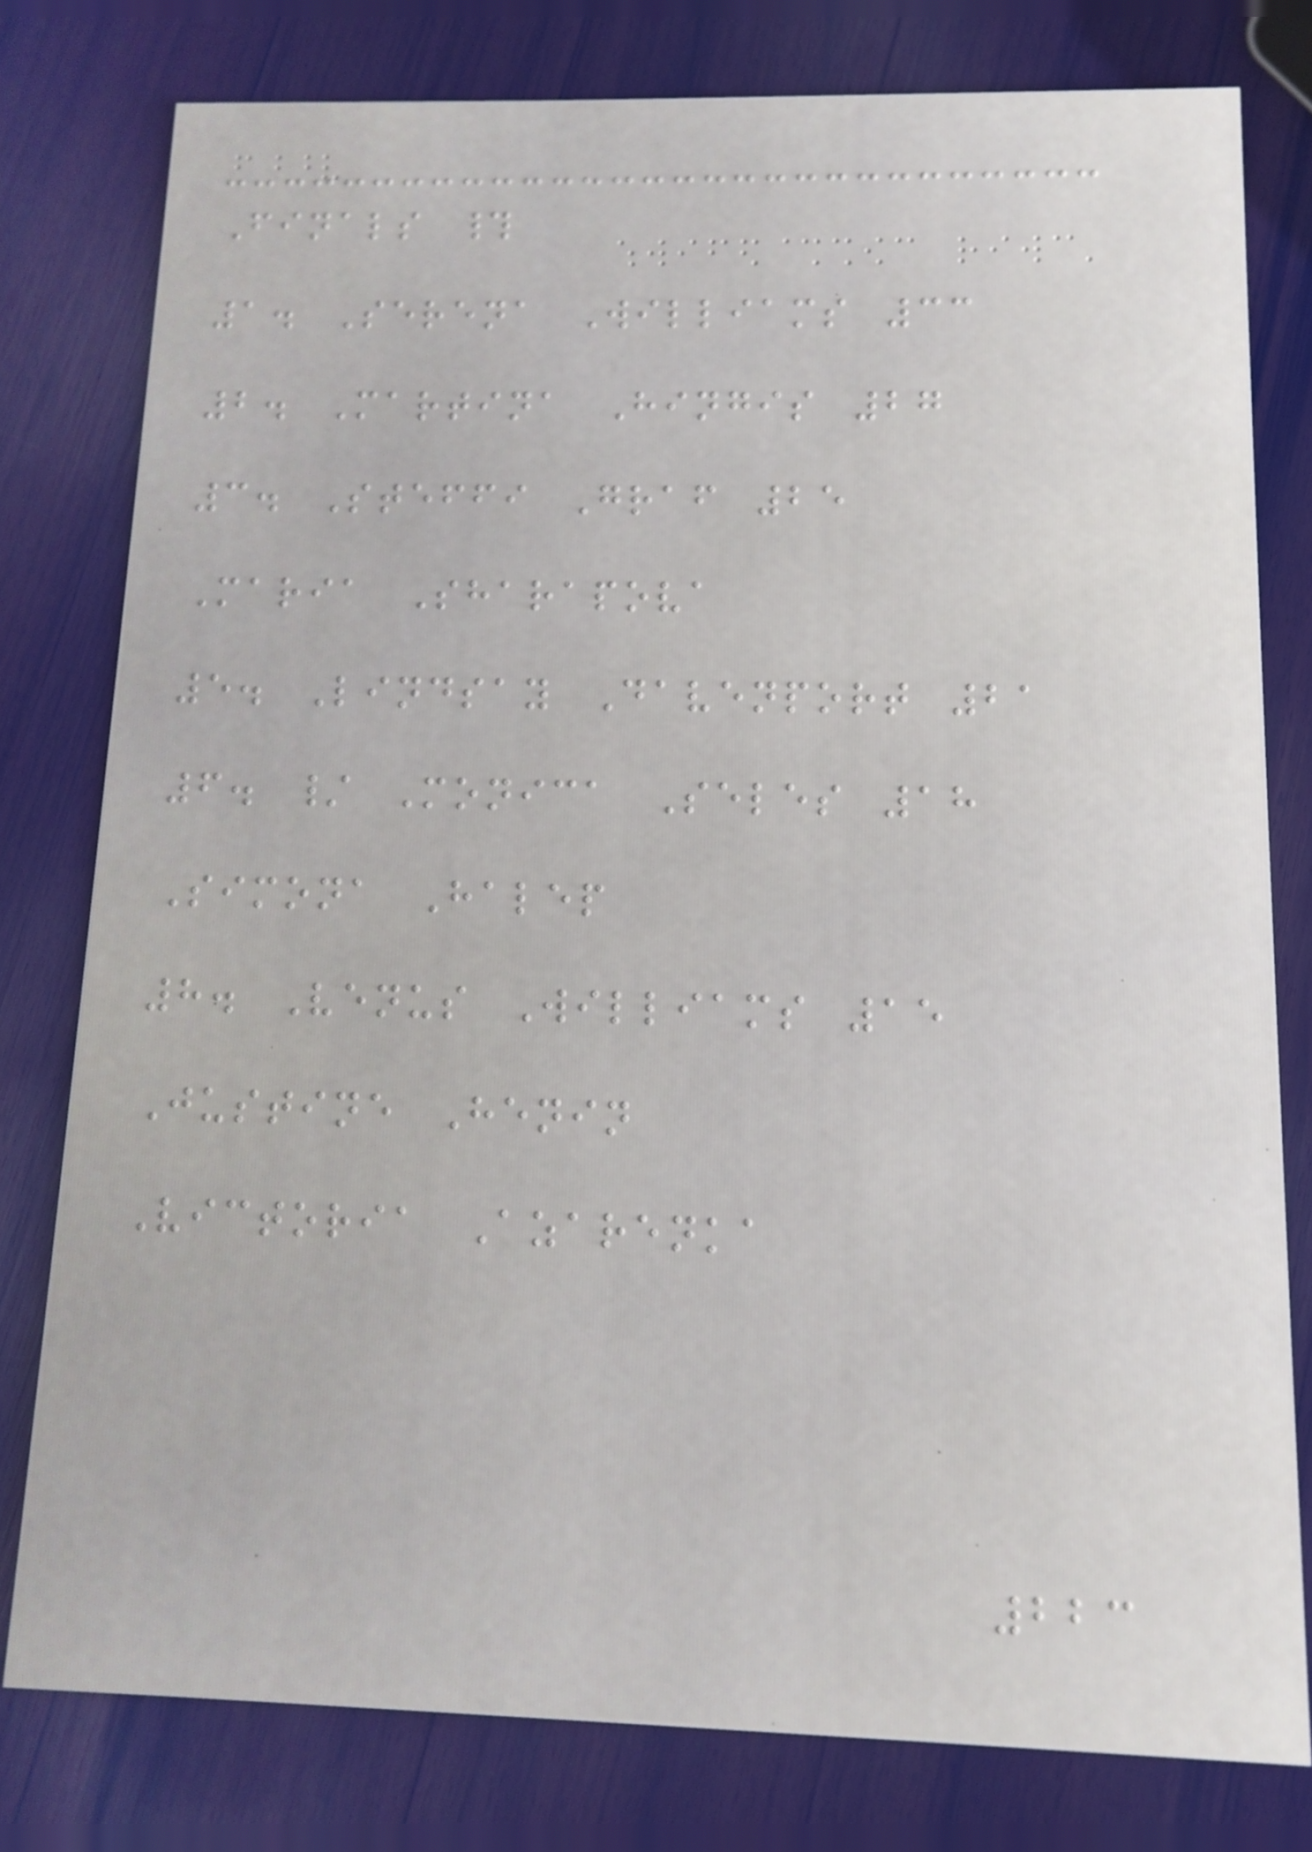Finals #
1. Serena Williams 33
2. Martina Hingis 27
3. Steffi Graf 25
Maria Sharapova
5. Lindsay Davenport 21
6. / Monica Seles 18
Simona Halep
8. Venus Williams 15
Justine Henin
Victoria Azarenka
223
